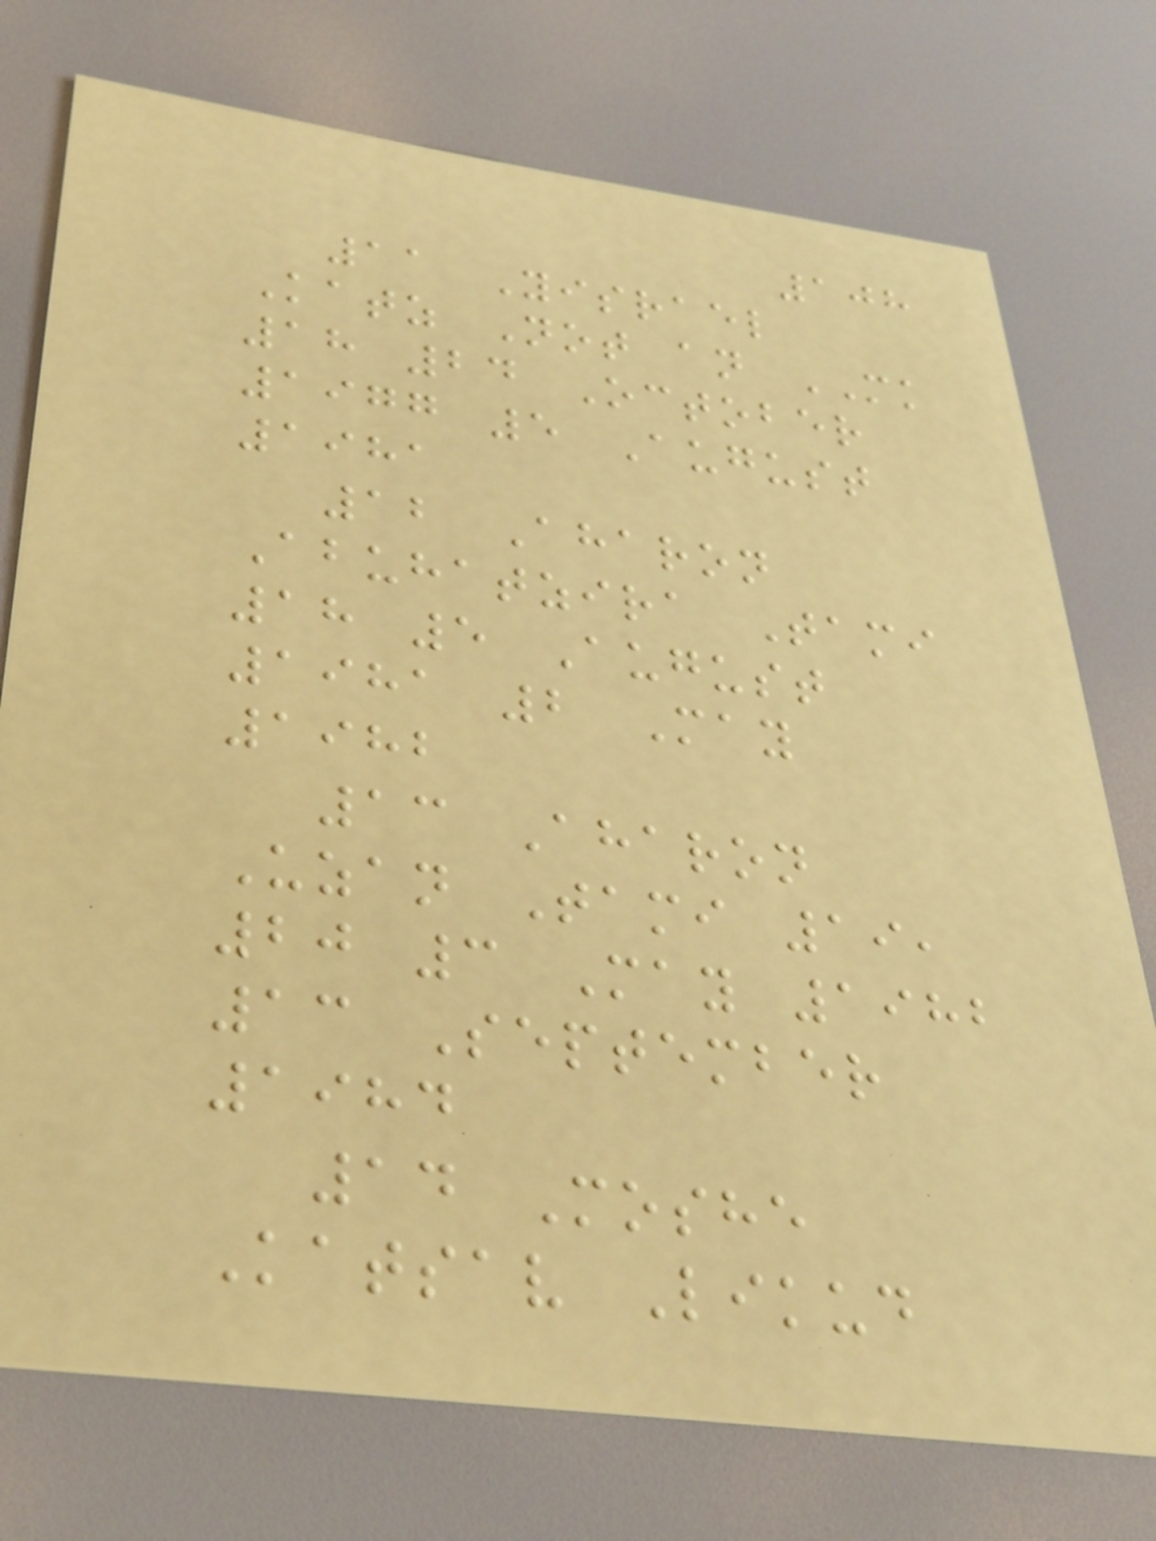108
11 Yisrael
Katz Not an MK
18 24 October
1977 5 August
1981
12 Aharon
Abuhatzira Tami
18 5 August
1981 2 May
1982
13 Aharon
Uzan Tami 19,
20 3 May 1982
13 September
1984
14 Moshe
Katsav Likud
